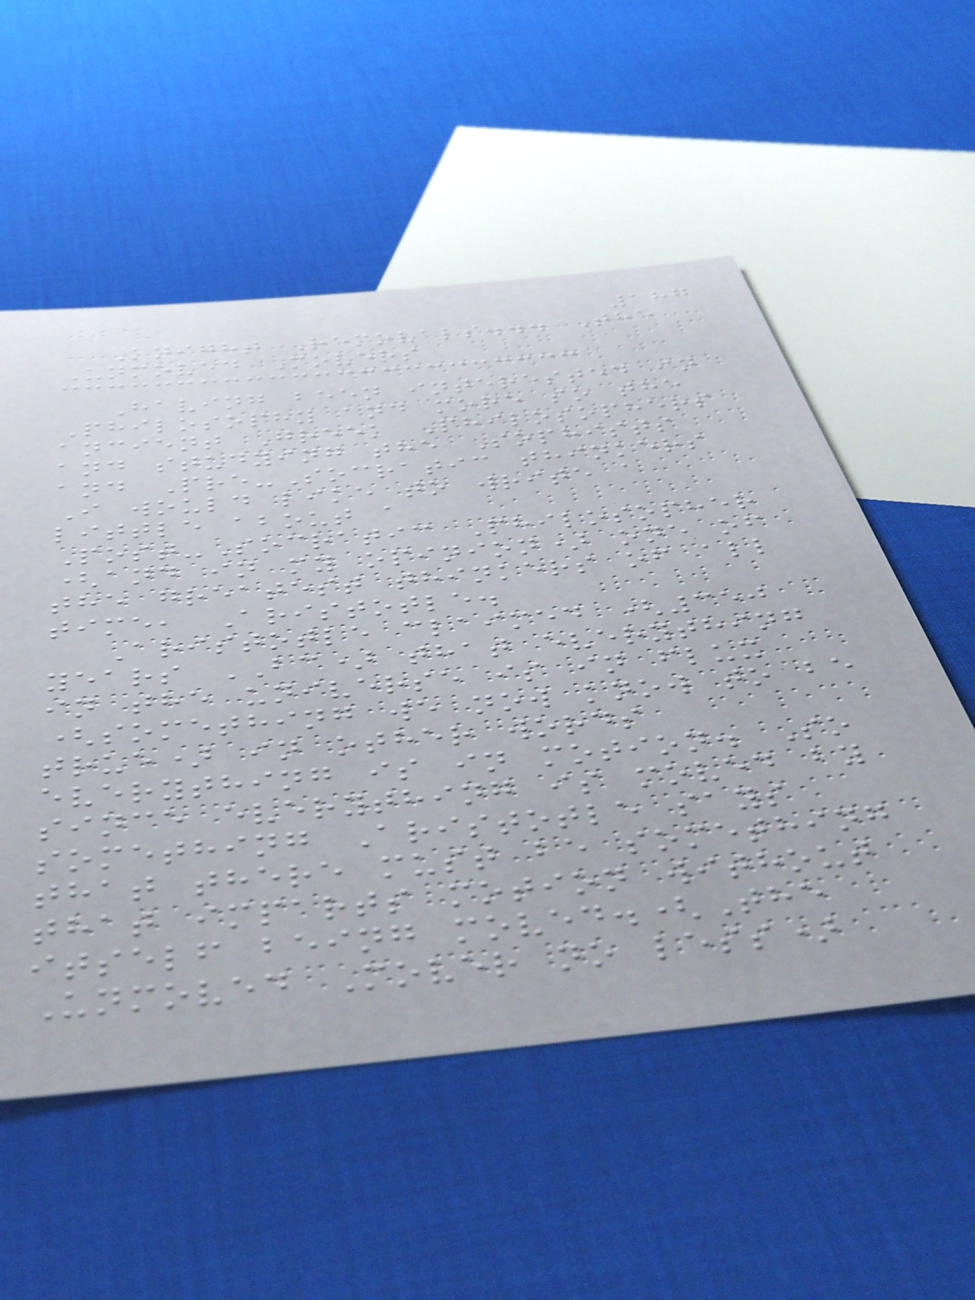187
Knight Removals... The
Unmoved Movers
Having been interested in
Philosophy and more so the
ancient Greek Philosophers
and studying the Sophists
and Pre-Socratic thinkers
I would like to write a
little about a
Post-Socratic Philosopher
(and in my opinion) one of
the greatest thinkers of all
time, Aristotle.
Aristotle claimed (350
years BC) that everything
in the universe is in flux
(something we now know to be
true) in other words
everything is in motion. So
since everything is moved by
something Aristotle says
that there must be something
that imparts motion without
itself being moved.(The
Unmoved Mover no less)
